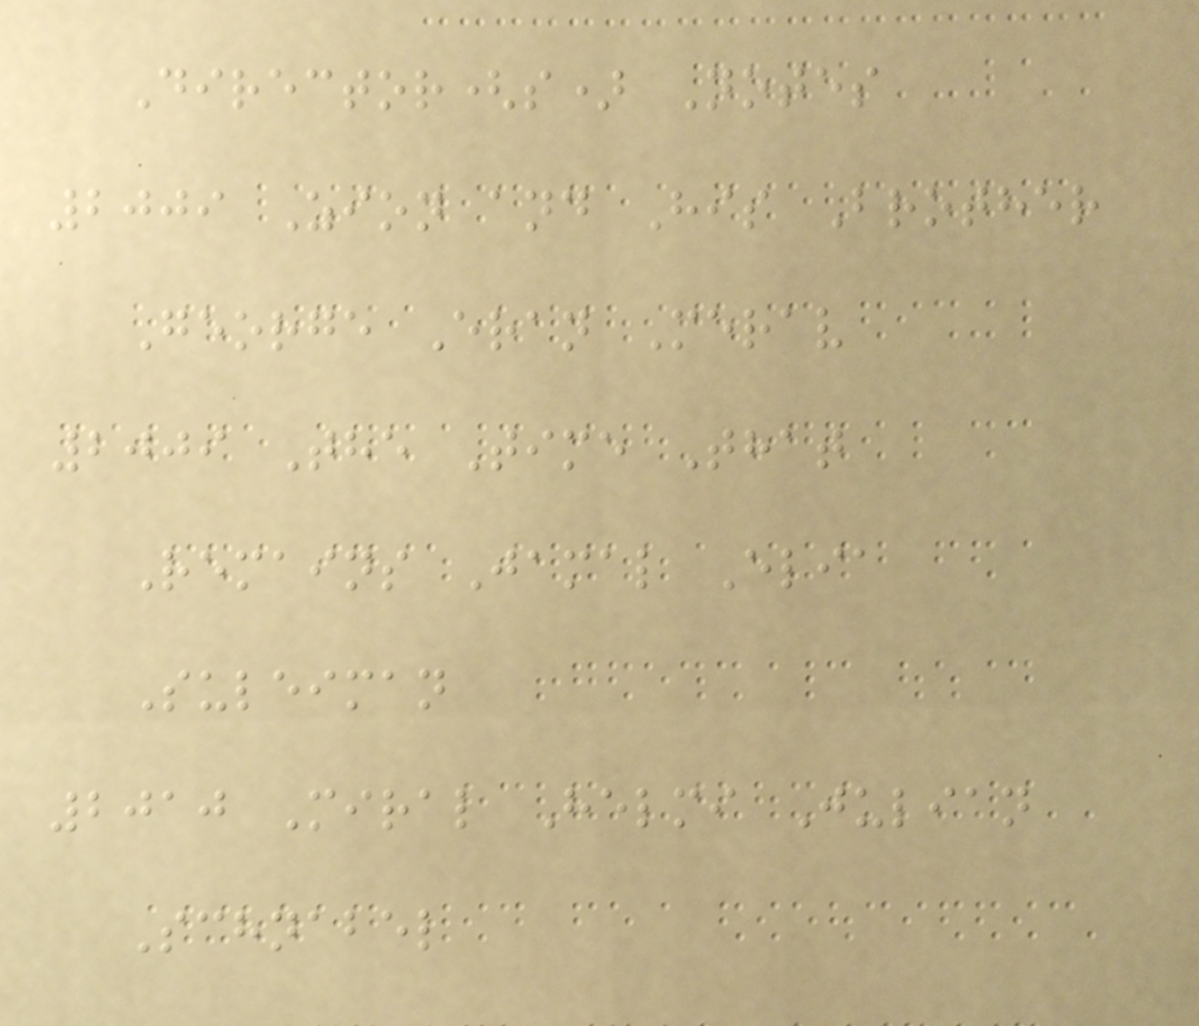Director(s) Notes
2009 Zion and His Brother
George Eran Merav
2009 The Time That
Remains Jamal Elia
Suleiman
2010 Miral Helmi Julian
Schnabel
